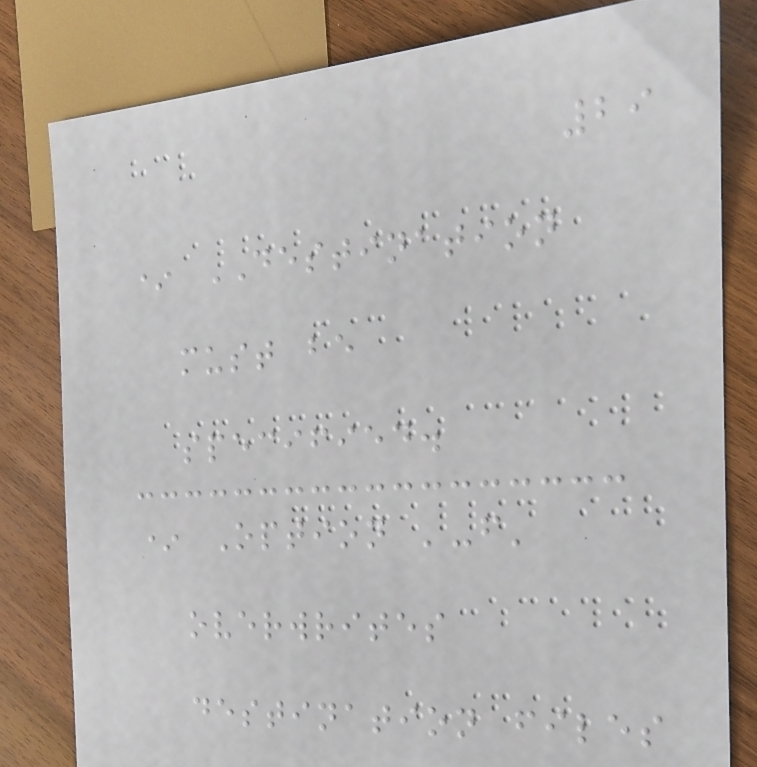29
* DESTINATION
must be
specified.
* Option '-f'
overwrites
destination files
